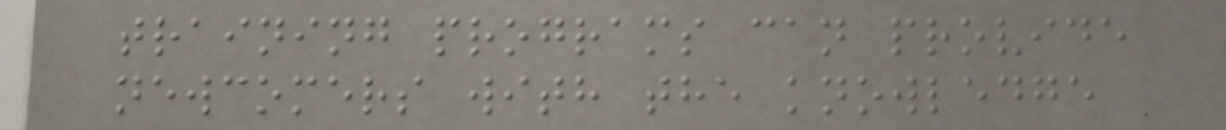training programs can provide
newcomers with the knowledge
